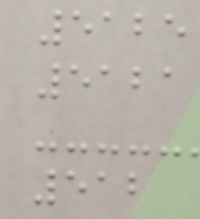5125
5121
512
